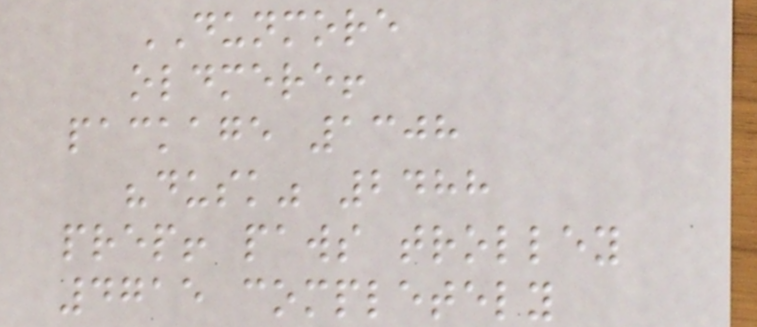DUNMORE
oldmere!
package 1308
"dusk" 2488
prep! paws trolley
4715 completely
